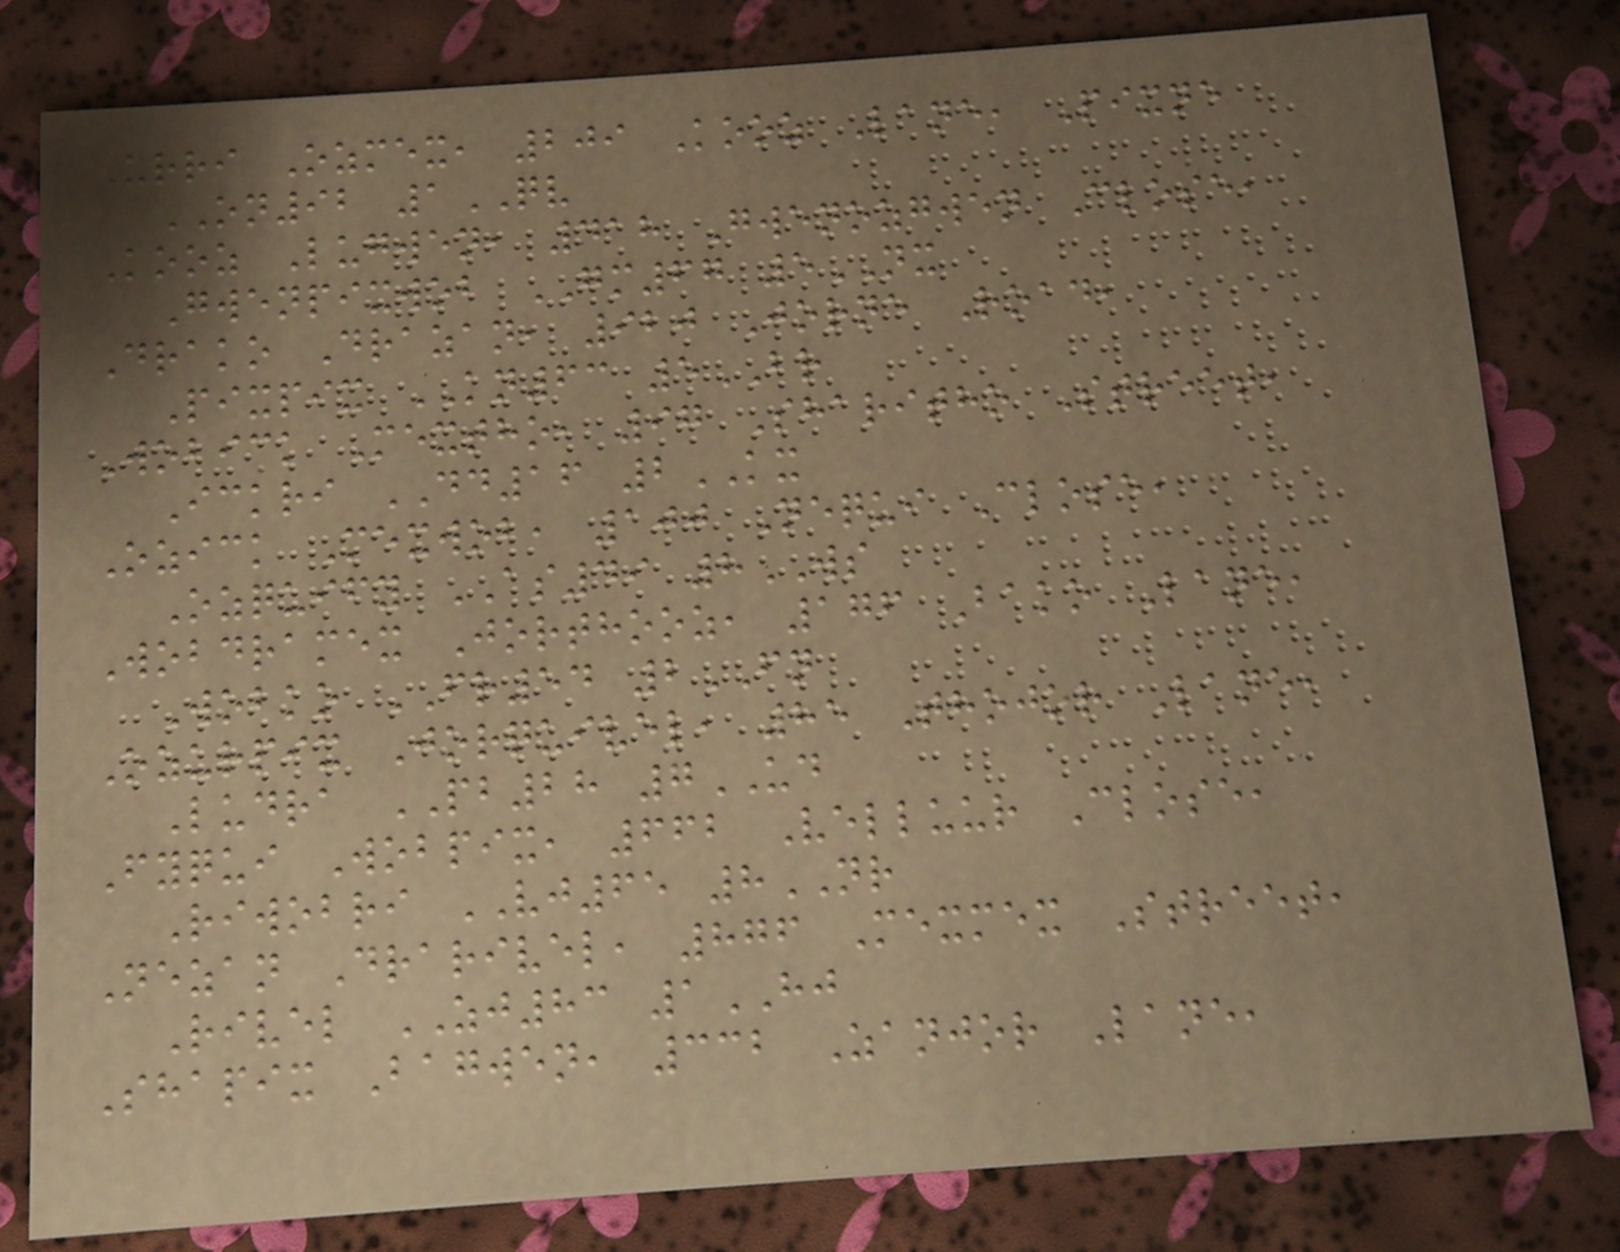Urri Ozmex, 209 Kooz Lane, Pixne
ON92 1QV
Kooz Lugwen, 418 Gwenozgwen Close,
Gwenpixwob GM67 5NX
Drako Drazan, 920 Jorne Road,
Pixpix KN63 5BR
Wobick Mextho, 97 Sharitho Street,
Ickri DD16 2KX
Ozick Mexwob, 100 Nequi Close,
Ozquify AS49 8WS
Wobdramex Jorthooz, 176 Bako Lane,
Wobko FR54 2FN
Ozurpix Jorquivel, 85 Thojor Lane,
Ludra PB28 7UD
Fyqui Wobpix, 662 Velluur Close,
Riwobri VJ65 8NR
Nezan Drarivel, 876 Mexmex Street,
Rivel ZJ83 1HJ
Shapix Bagwen, 332 Zanjor Lane,
